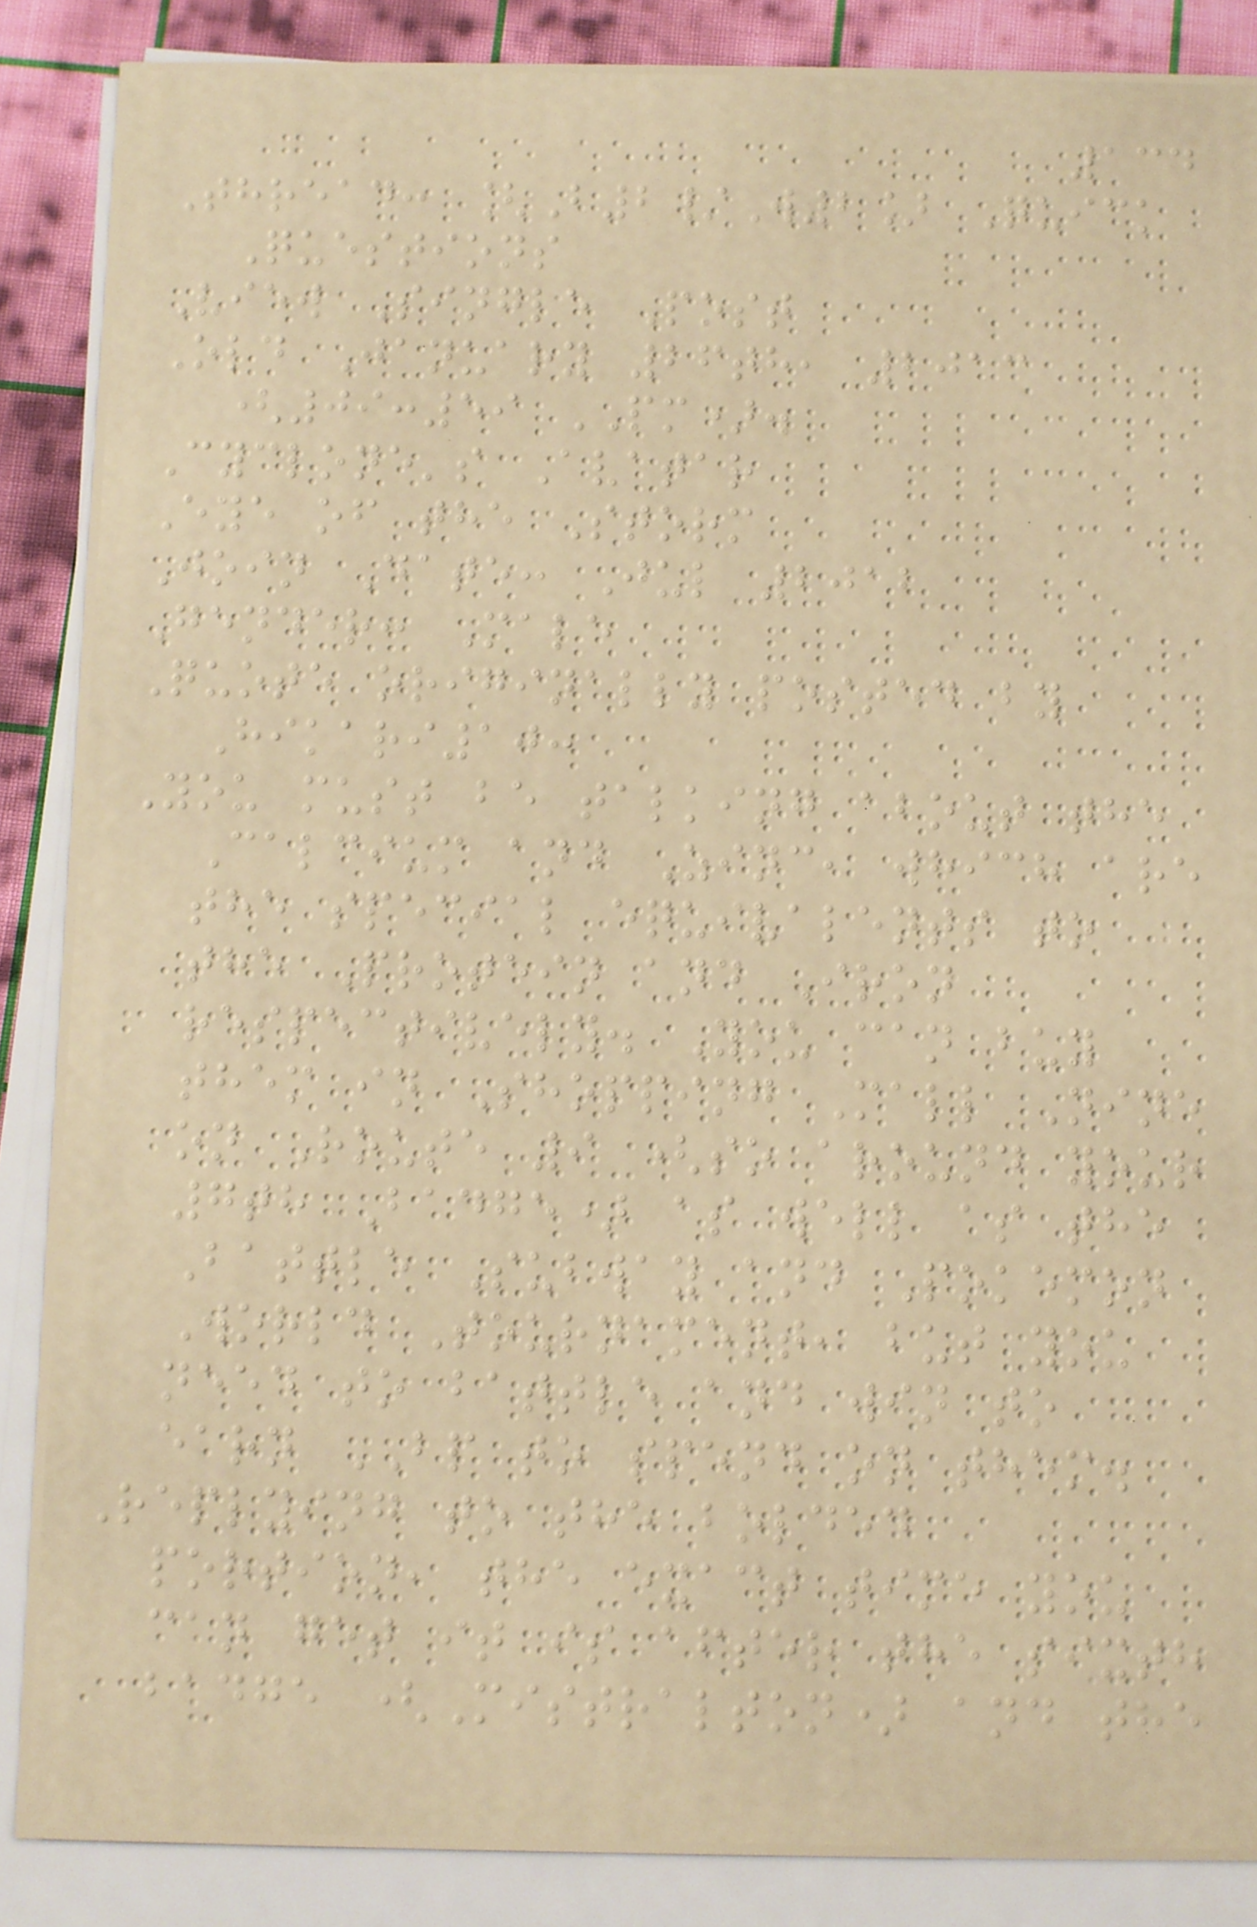134
Thread: [B2/W2] Quick
Questions
View Single Post
Old January 26th, 2013
(09:59 PM).
Cyclone's Avatar
Eye of the Storm
Join Date: Jul 2012
Gender: Male
Quote originally posted by
Hikari10:
You must be talking about the
Calcium and Zinc, which are
the special equivalents to
the Protein and Iron
respectively. You can buy
them in Shopping Mall Nine
on Route 9 (so around your
7th Badge) as well as the
Battle Subway and Pokemon
World Tournament, but you
need to battle and win to
earn BP to spend on them.
Replying to the bolded
portion, the exact time you
can get it is after the sixth
badge (Mistralton) and the
